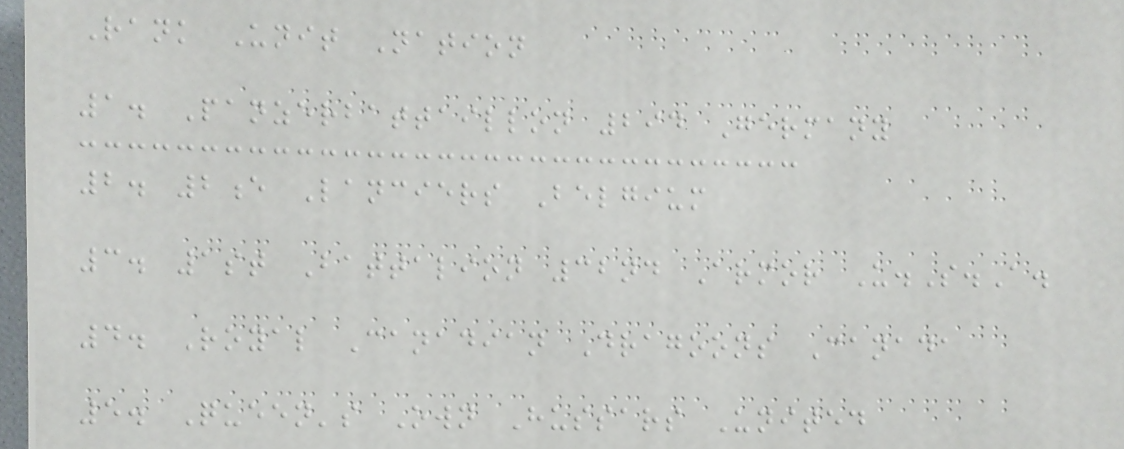Rank Unit Nation
1. Panzerbattaillon 294 Germany
2. 2e Lanciers Belgium
3. 1st Battalion 32nd Armor U.S.A.
4. Royal Canadian Dragoons Canada
5. Queen's Own Hussars United
